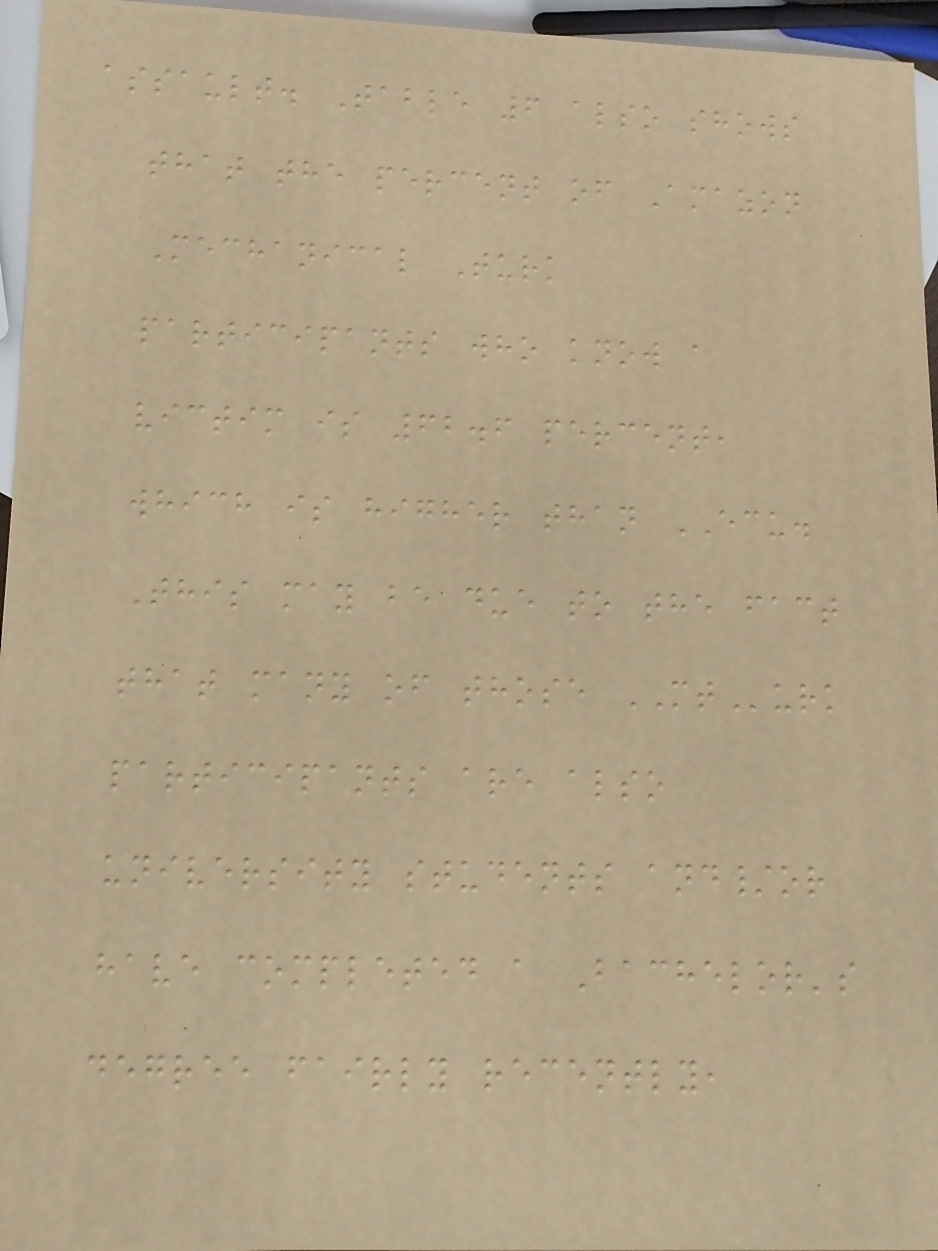assault. Table 6 also shows
that the percent of Amazon
Mechanical Turk
participants who know a
victim is 62.6 percent,
which is higher than ECU.
This may be due to the fact
that many of those MTurk
participants are also
university students and/or
have completed a Bachelor's
degree fairly recently,
